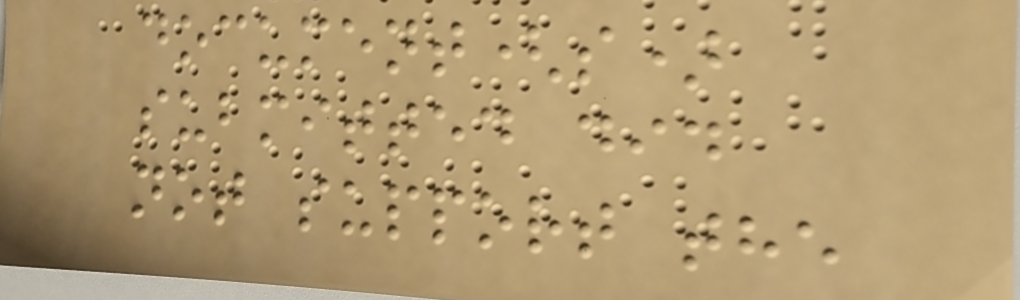document(s)
submitted did
not support the
